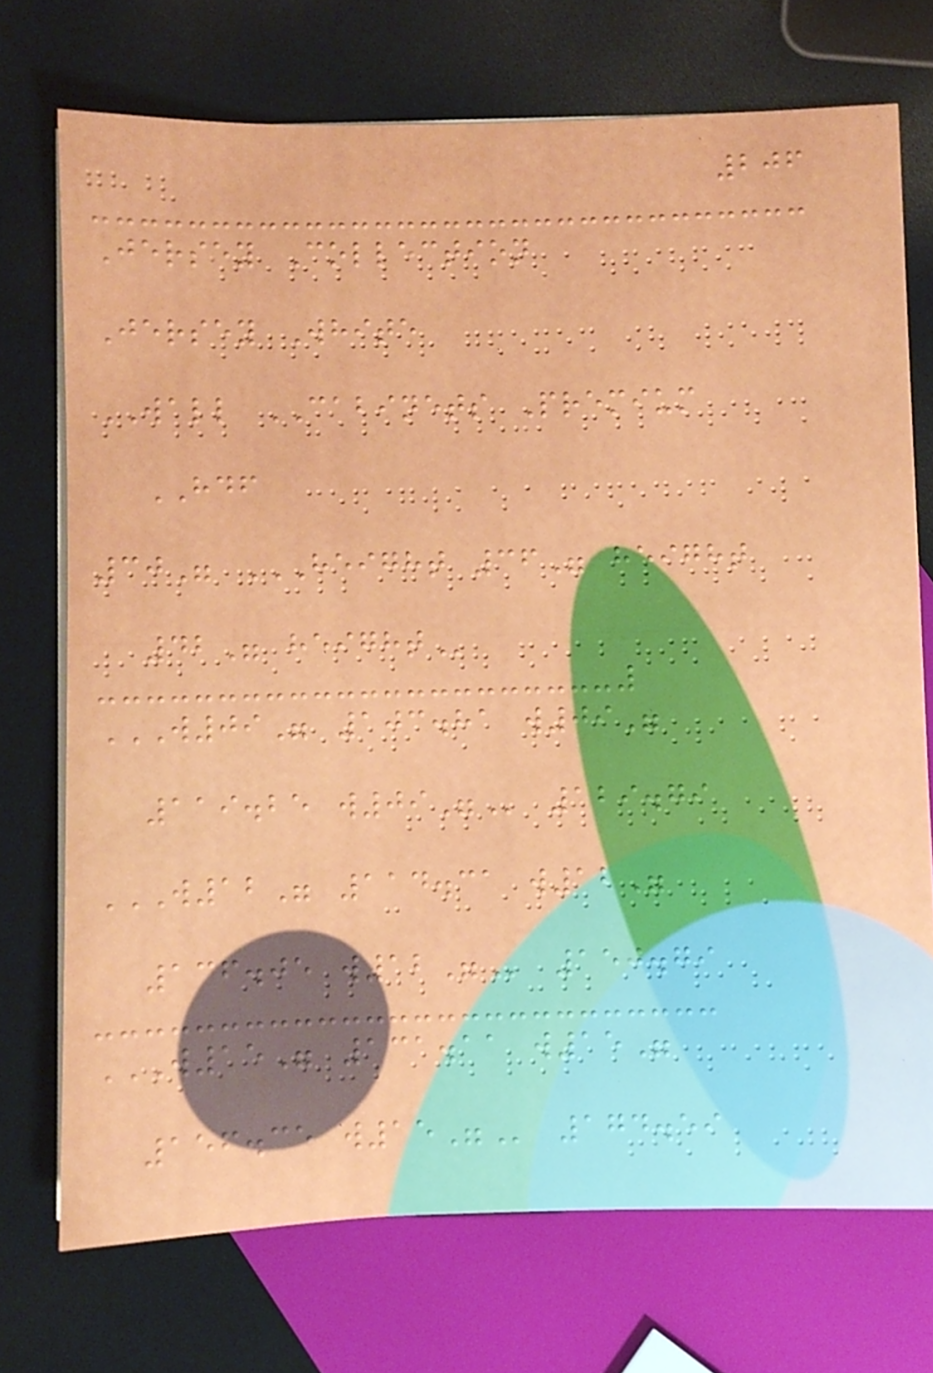206
Jersey Collection
Jersey White
WALL CABINETS Premium
HDF
30" HEIGHT 36" HEIGHT
42" HEIGHT
W09" 103.81 W09"
119.25 W09" 129.79
W12" 114.31 W12"
136.05 W12" 150.79
W15" 131.11 W15"
156.35 W15" 174.59
